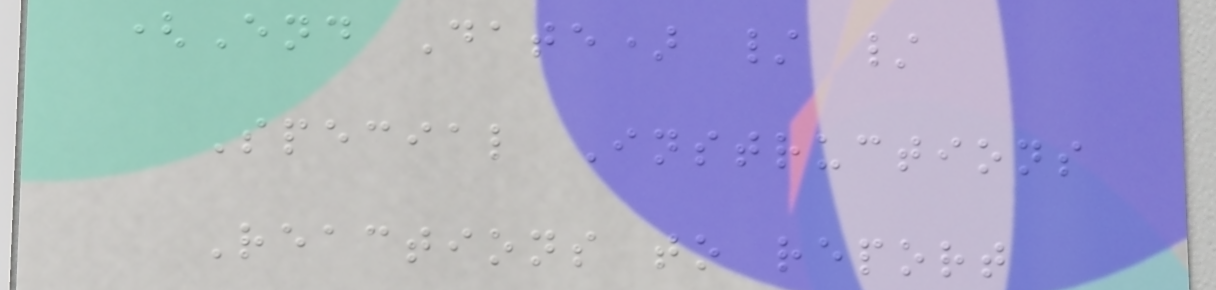(End Date) / /
Special Instructions
Reactions to report
